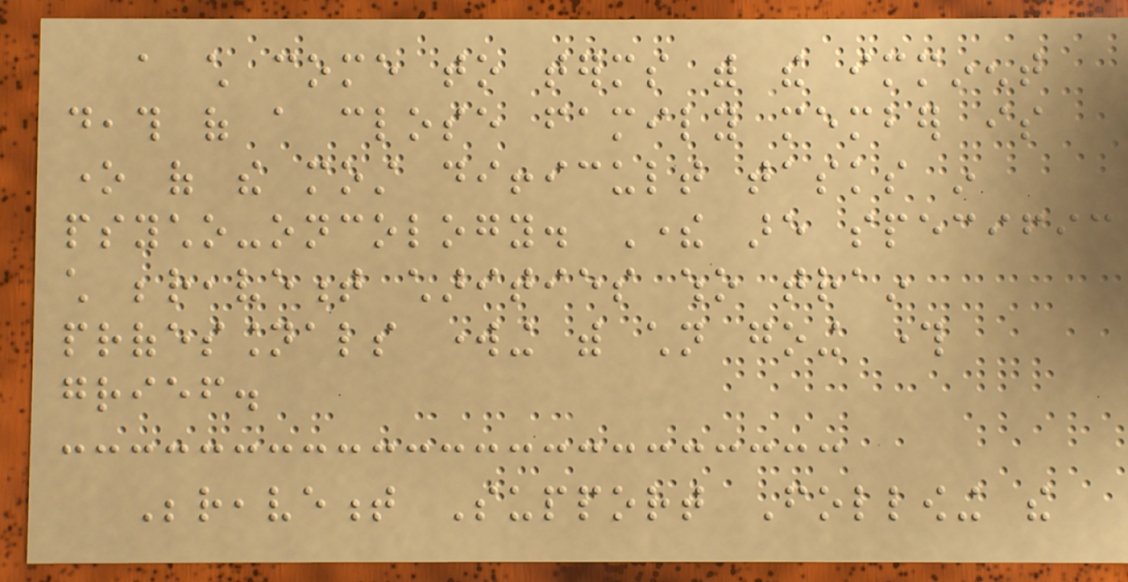a child come to terms with the imminent
death of a close family member is
one of the most difficult tasks in
psycho-oncology. There are specific
child bereavement charities who train
professionals working with children going through
grief.
Bereavement Support Following the
